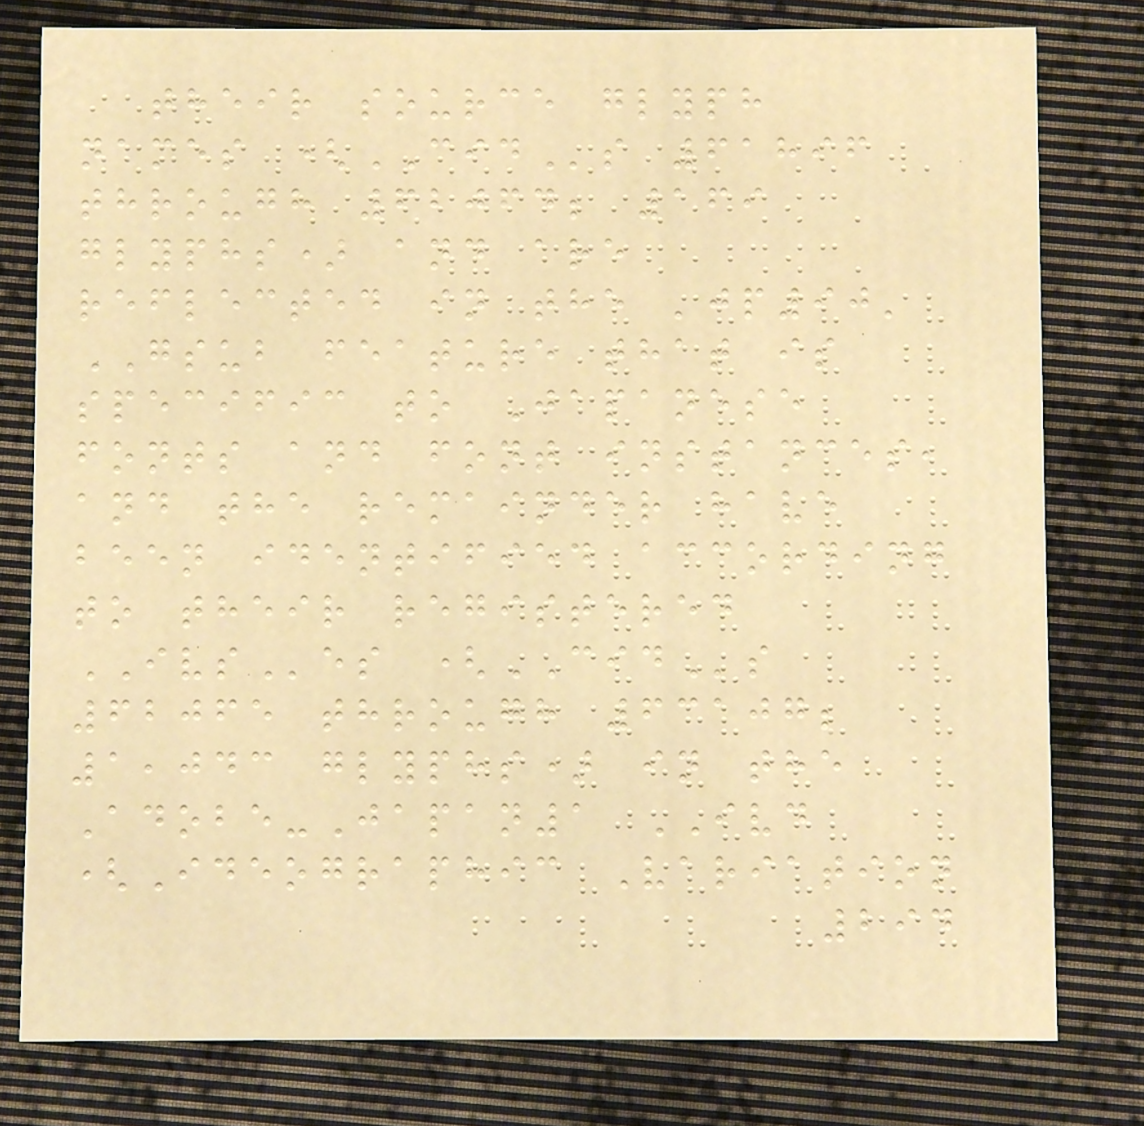their source glyph
names (CIDs 61896
through 62064; 169
glyphs) and are
reflected in the 'jp90'
GSUB feature that is
specific to Japanese
fonts and font instances,
and the remainder have
been identified according
to their registered
IVSes (CIDs
62065 through 63107;
1,043 glyphs) in the
Adobe-Japan1 IVD
(Ideographic Variation
294
